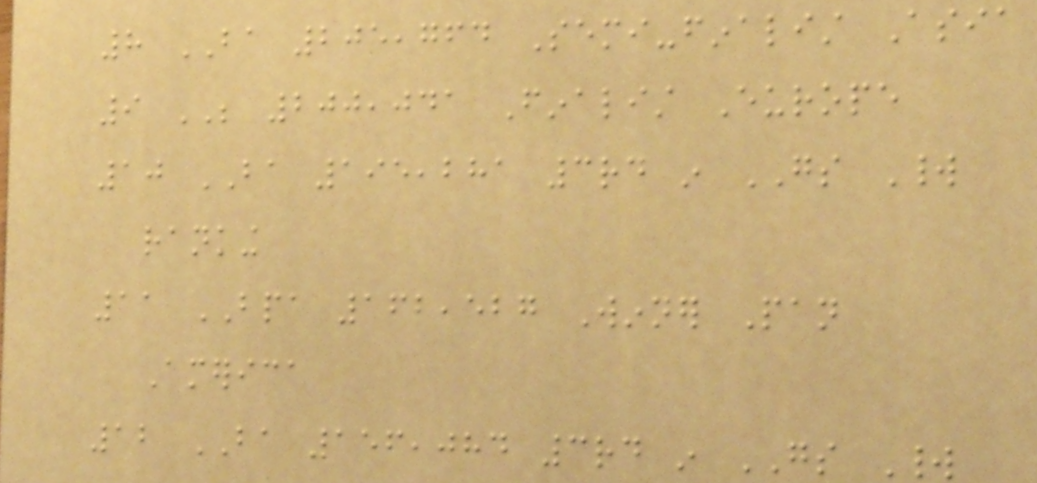8 BA 205,764 Semi-finalist Asia
9 BE 200,041 Finalist Europe
10 BA 195,281 3rd in GS World
ranking
11 BPA 162,527 Winner Pan
America
12 BA 156,084 3rd in GS World
